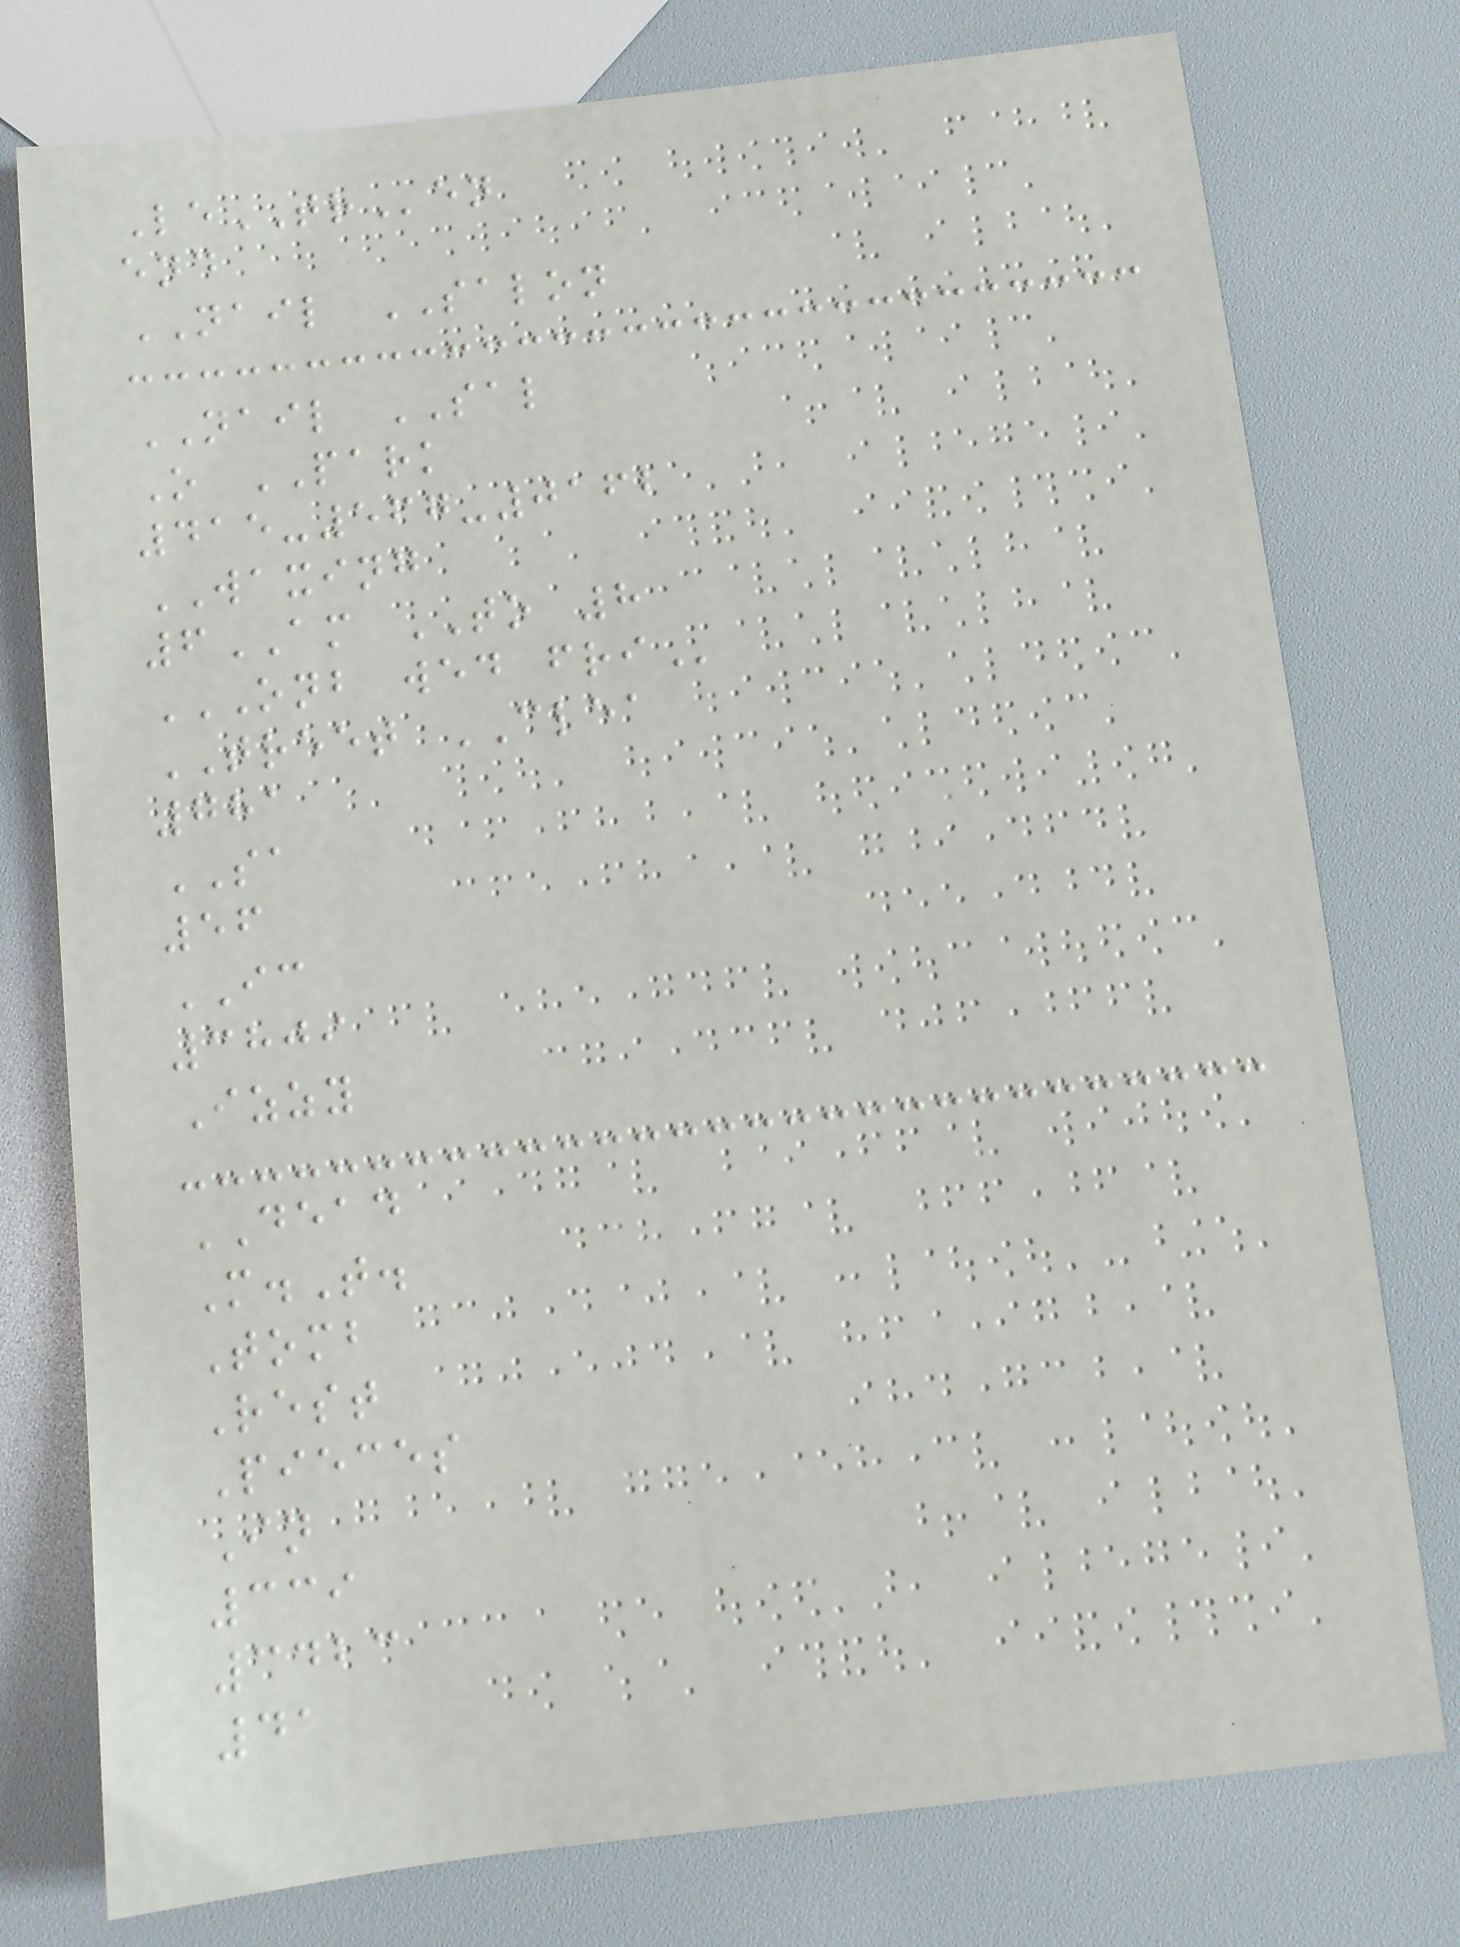LeTRen
end
NAIL SALON
NAIL SAL
O PARK
415-567-0162
WAXING
6AM TO 8
ONB WED FRI
TREET CLEA
781
SA
56
IC
3809
Izzy
DEAD
M.T.
Tomb
Rest
Pieces
In
339
3423
41
